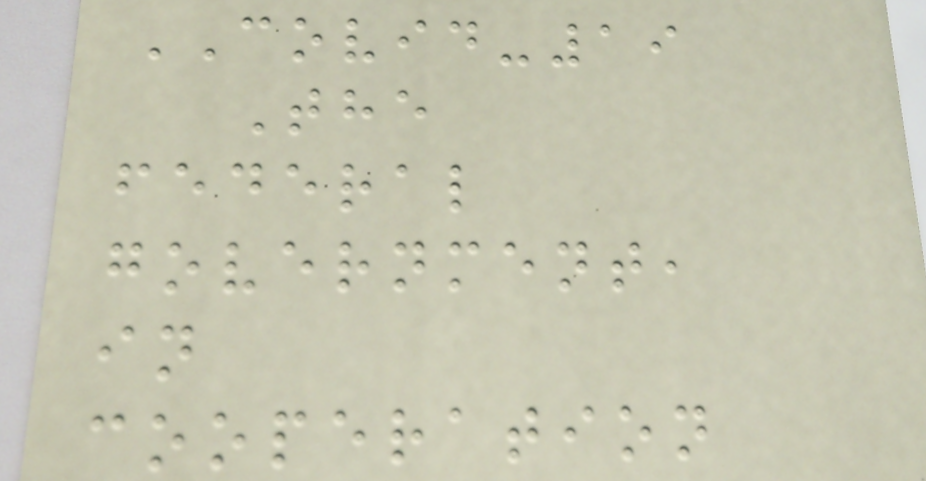COVID-19
The
federal
government,
in
cooperation
